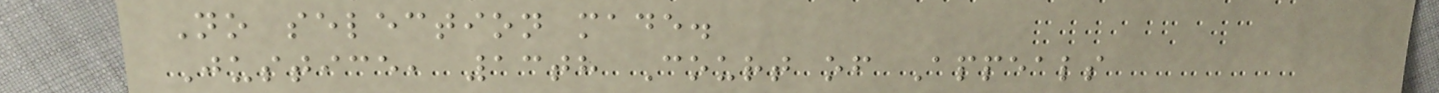No selection made.
Justice, 13th Court of Appeals
